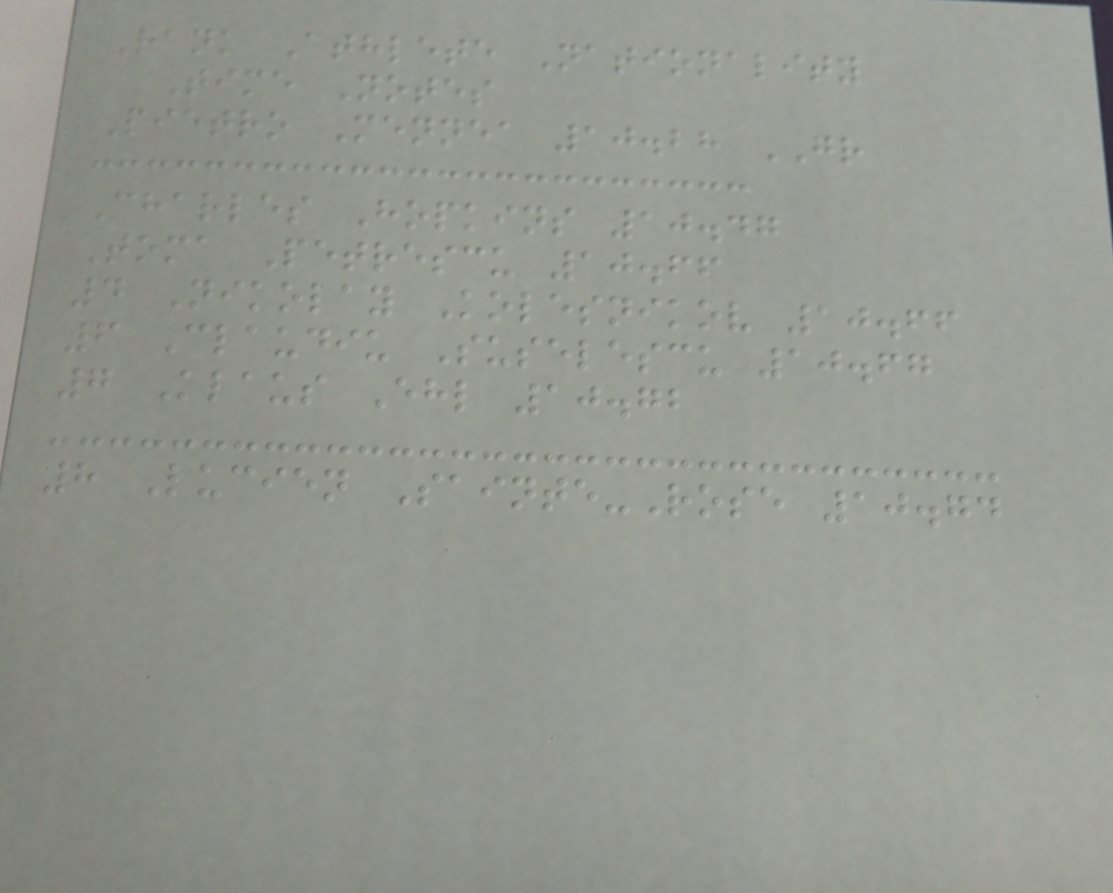Rank Athlete Nationality
Time Notes
Pietro Mennea 10.28 GR
Charles Hopkins 10.47
Toma Petrescu 10.66
4 Nikolay Kolesnikov 10.66
6 Claudiu Suselescu 10.67
7 Klaus Ehl 10.72
8 Lucien Sainte-Rose 10.74
